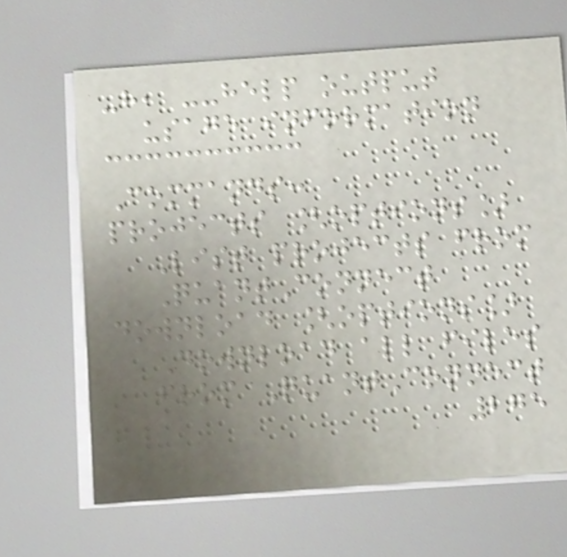-h, --help output
usage information
Commands:
projects [options]
List projects from
QuantConnect
download [options]
Download all files
from QuantConnect
275
